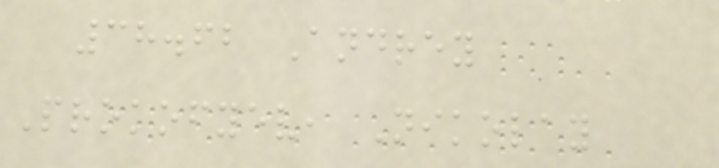38.62 Andrey
Prokofyev, Nikolay
